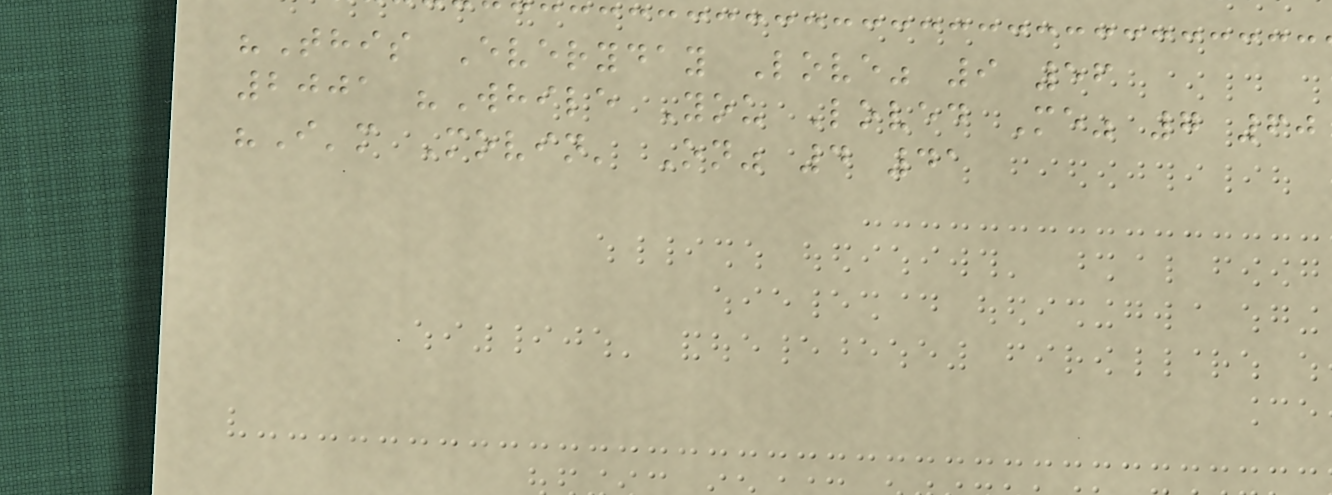"This Everyday Love" 9 56
2001 "While You Loved Me" 7 60
"I'm Movin' On" 4 41
